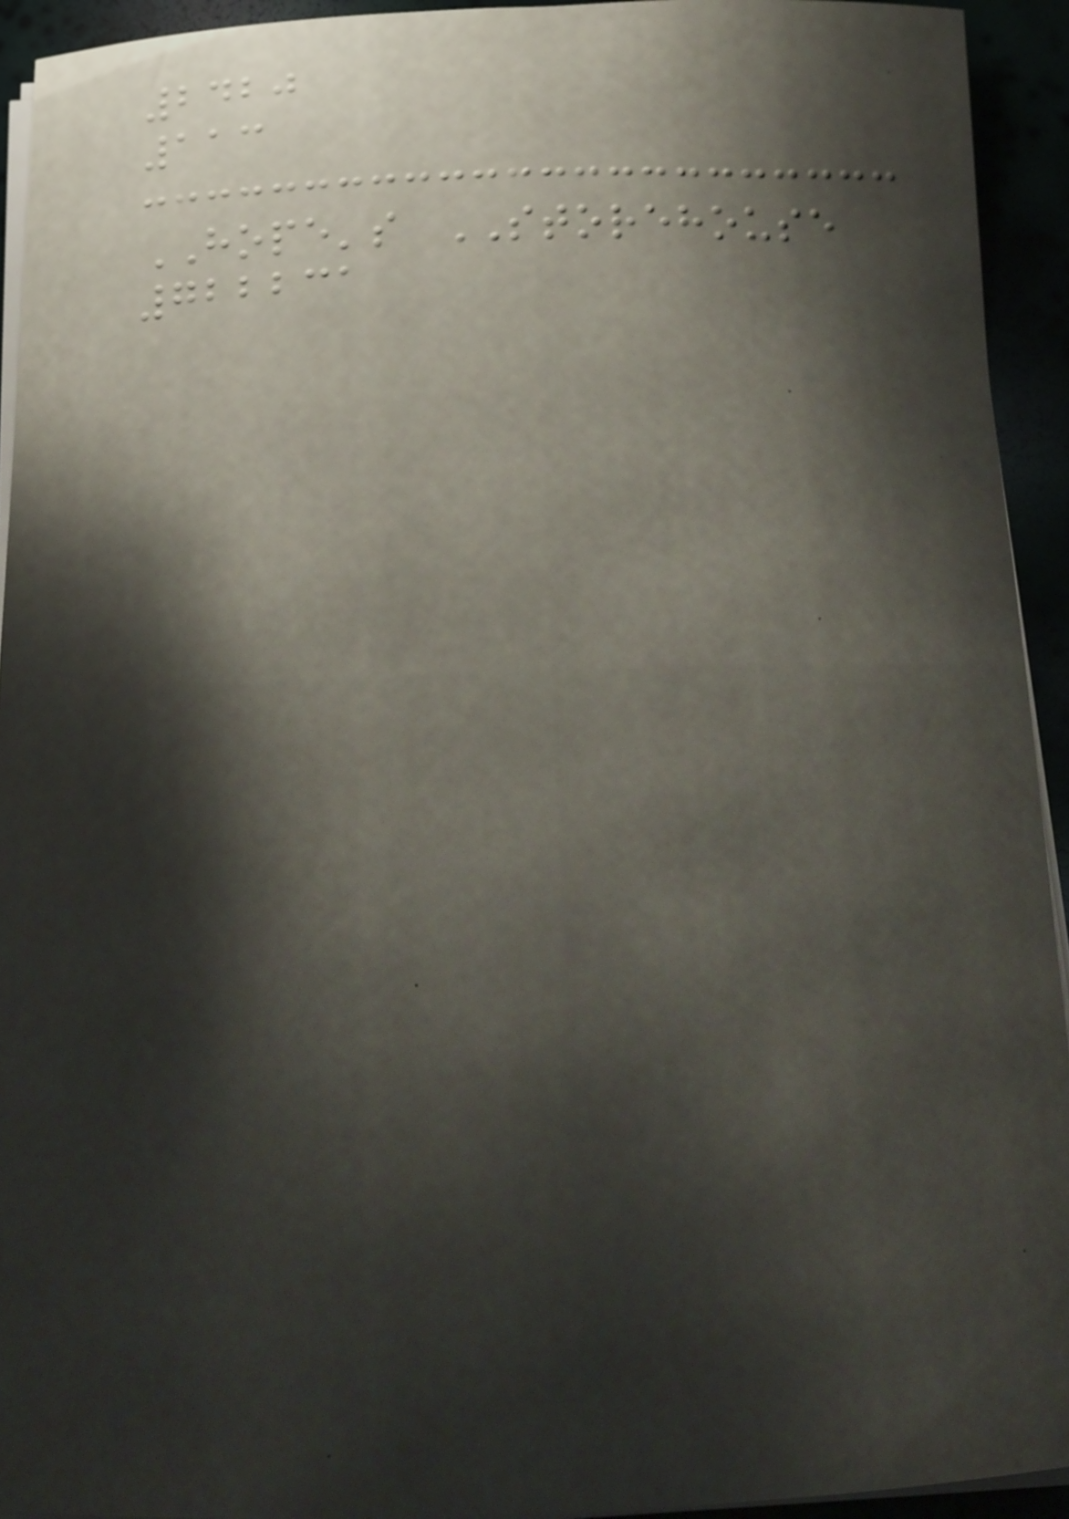2420
113
HOPE's STOREHOUSE
722231
